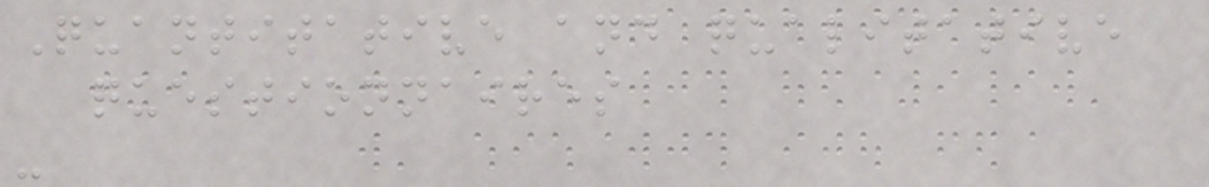Quantitative and qualitative
questionnaires
-
